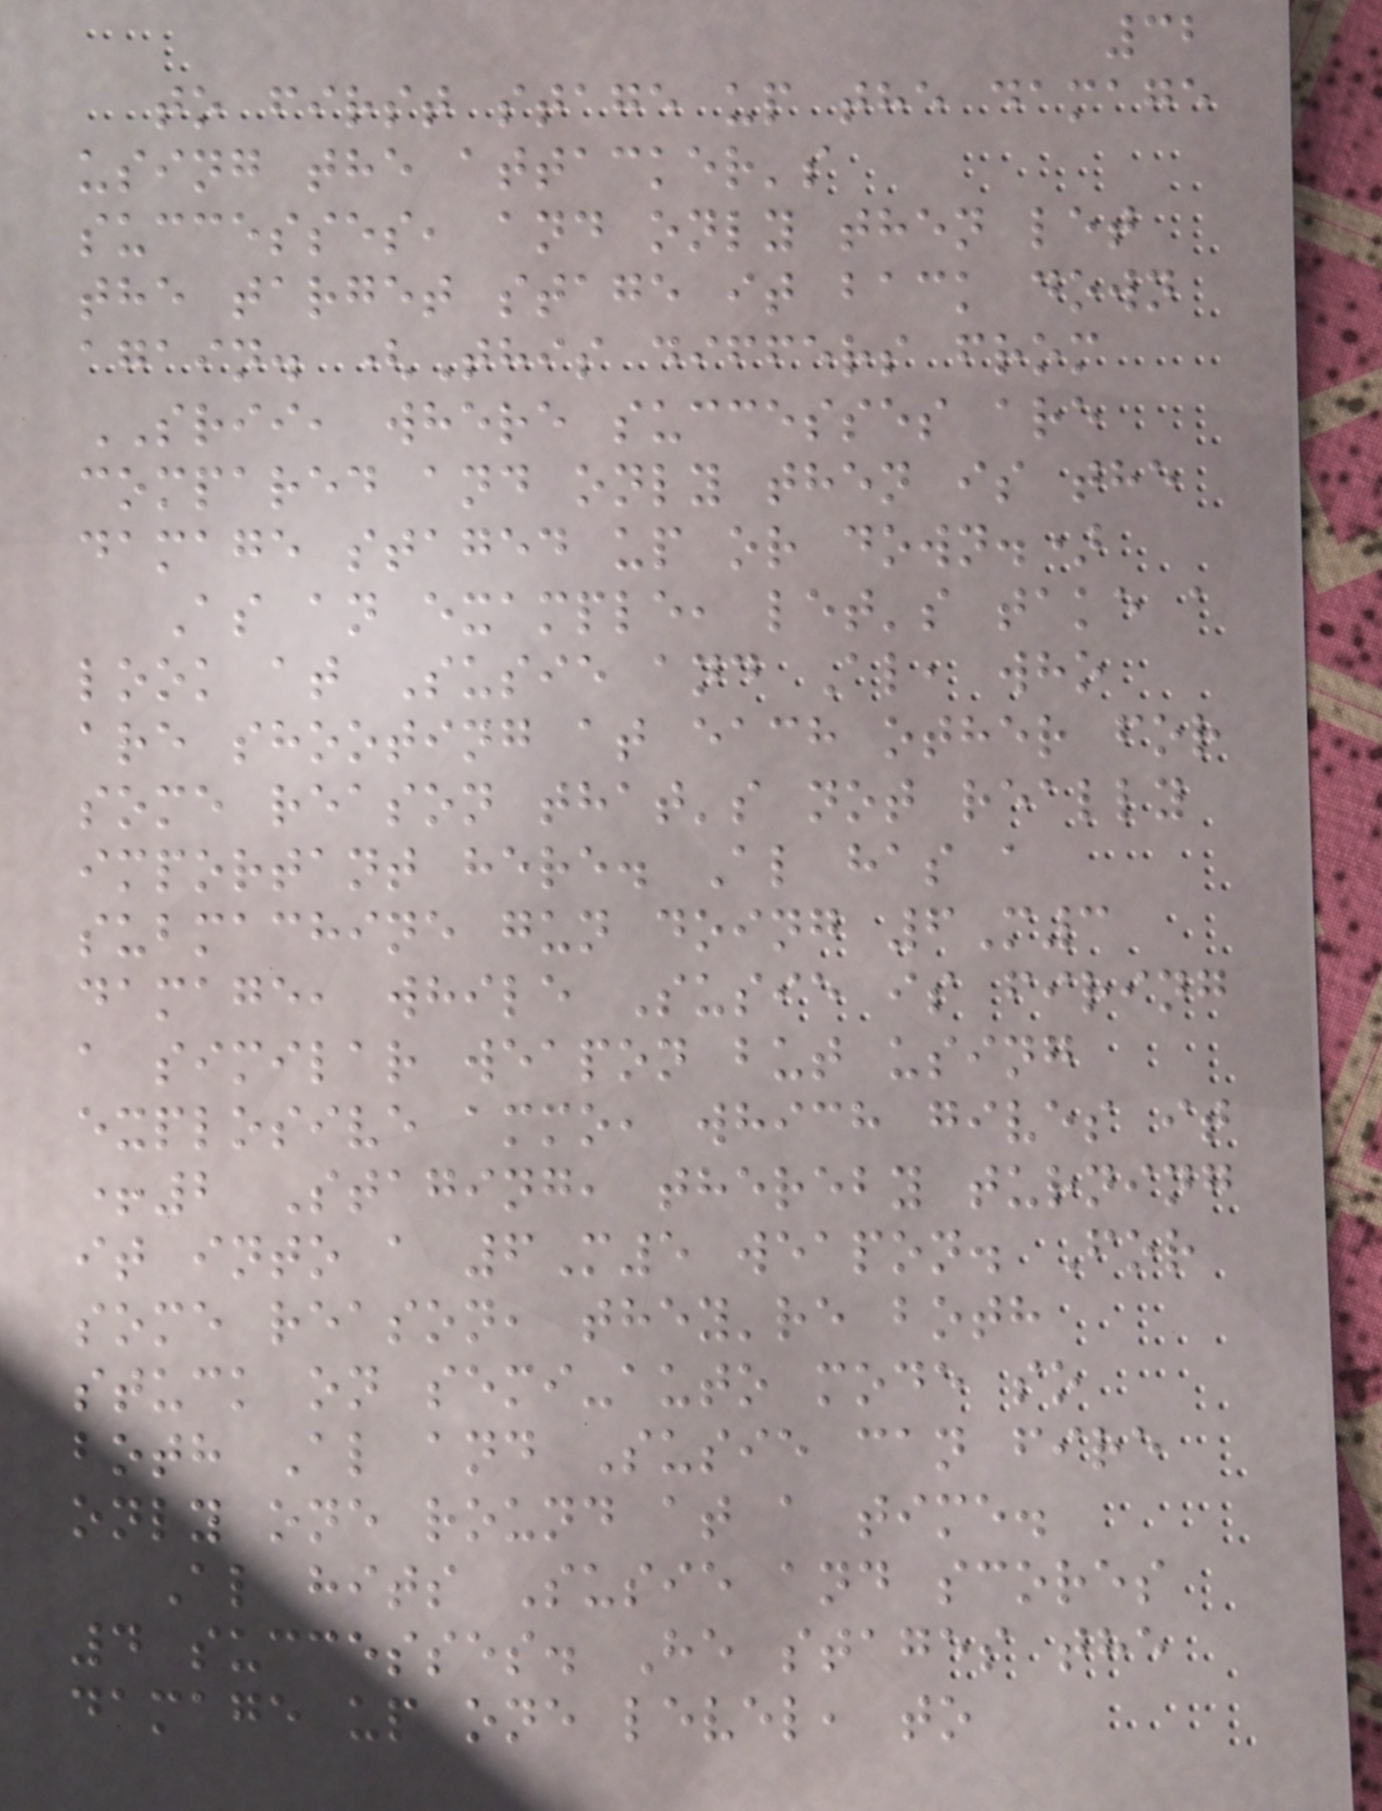32
to first stage up the damage
using the attacker's
successes, and only then let
the target stage it back down
again. (This differs from
SRII, where successes are
compared and only then is the
damage staged up or down.)
As an example, let's take a
look at Susie and Al, who
are shooting at each other for
some reason that's not really
important here. Al has a
submachine gun doing 6M3
damage, while Susie is firing
a similar weapon but using
explosive ammo, which gives it
+2 Staging, thereby turning
it into a 6M5 weapon. For
some reason, they're both
stuck on semi-auto mode so
both Al and Susie can fire
only one round at a time.
Al hits Susie and scores
4 successes. He stages the
damage up one level, to
